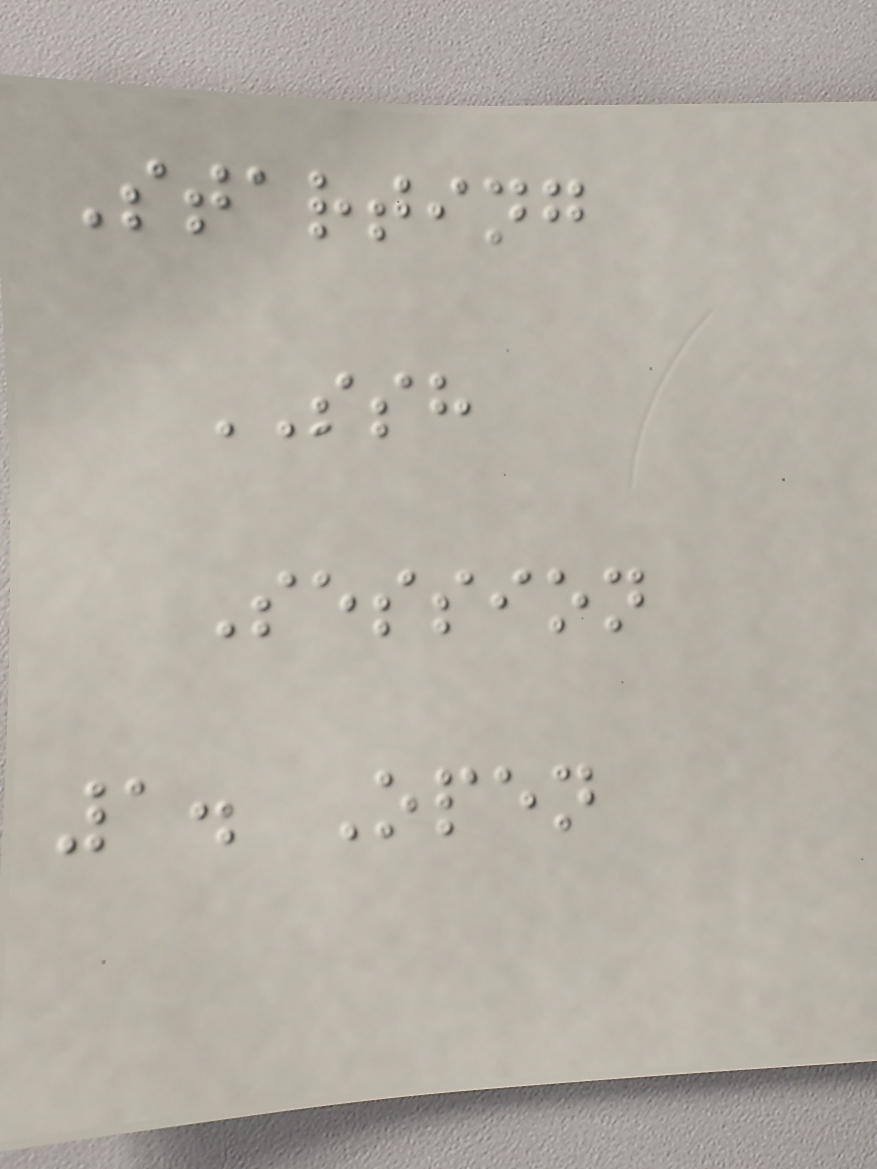Starting
SSH
Session
1. Open
